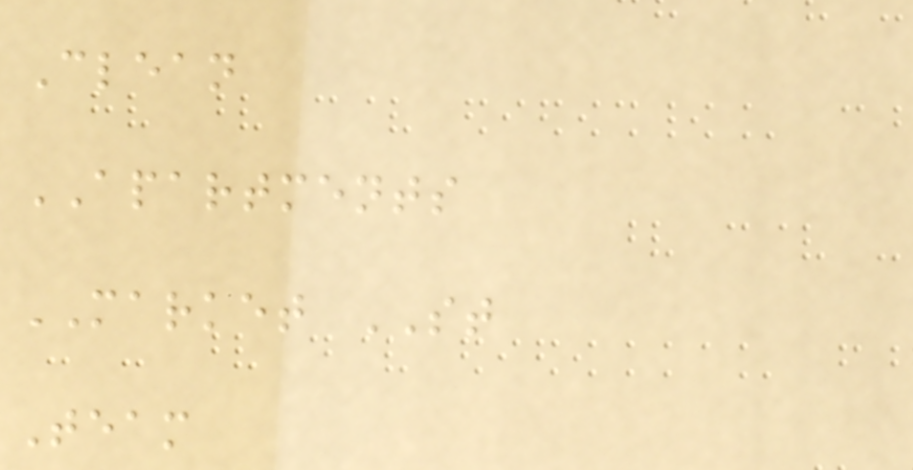Clean
APARTMENTS
MARKET ST
Team
